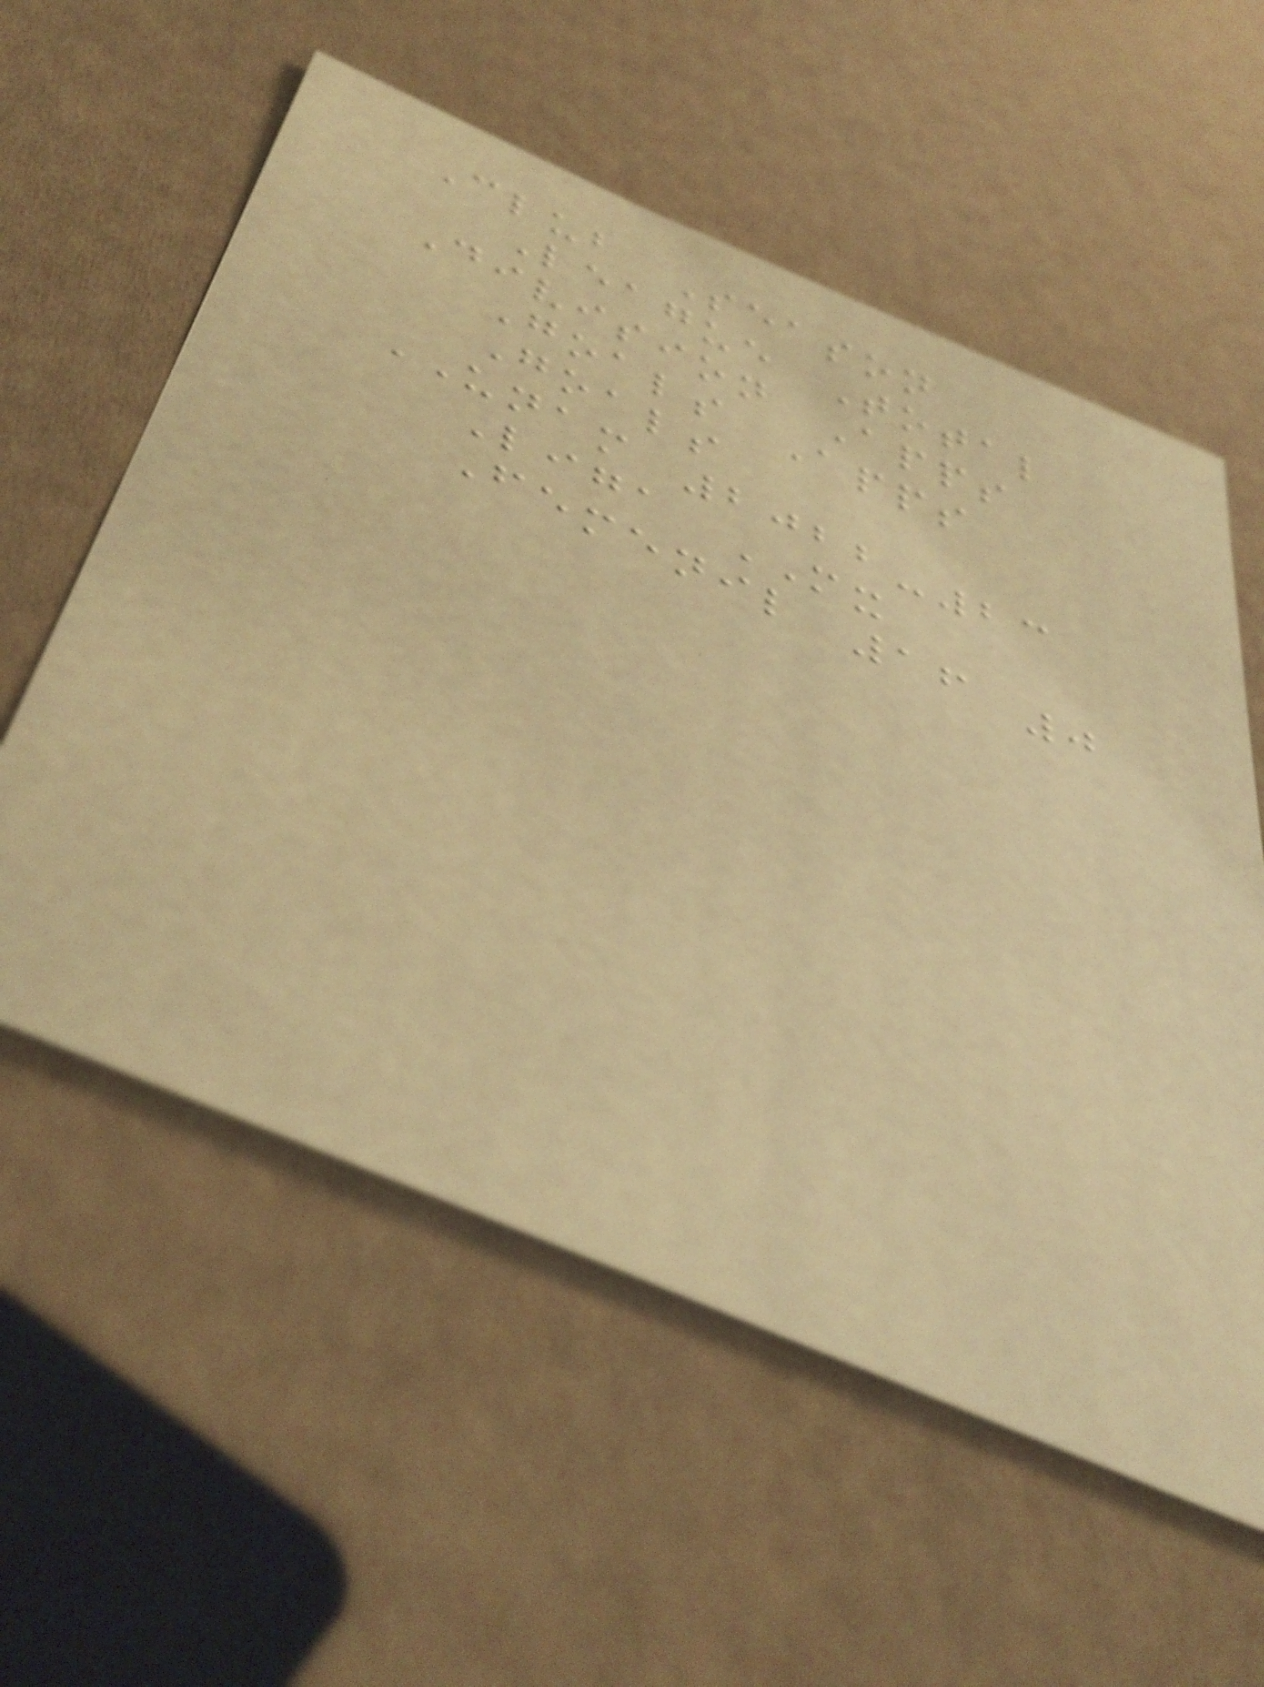Club Season
League Total
Division Apps
Goals Apps
Goals
UNAM 2022-23
Liga MX
Femenil 16 0
